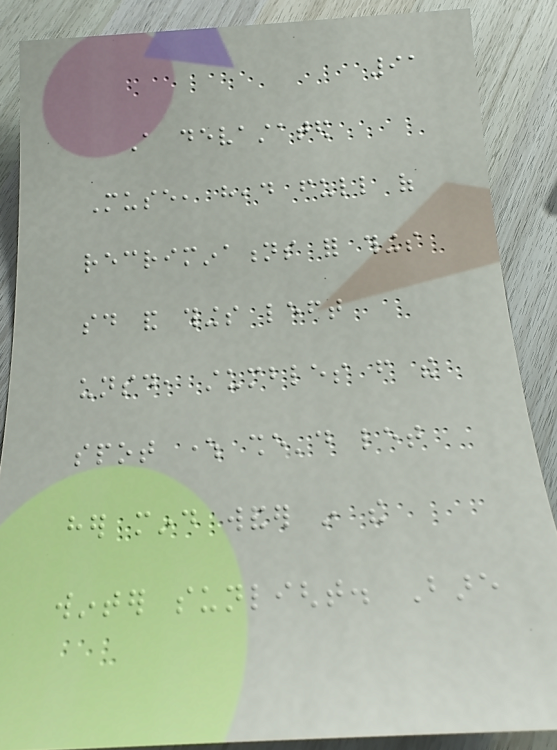91
A devastated
Muse, head full of
recriminations for things
said and things left
unsaid, stumbles from the
spot where she'd let
her mind wander in the
winter sunlight. Bare
